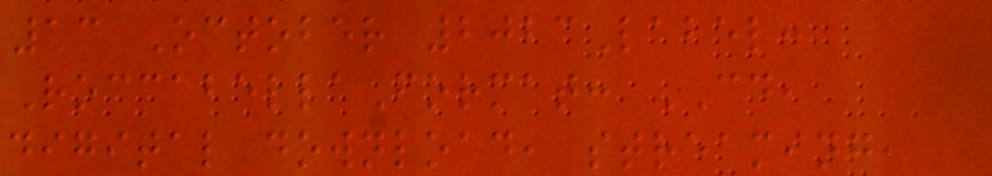13 October 2023Label:
RoccabellaFormat: CD,
digital download, streaming,
